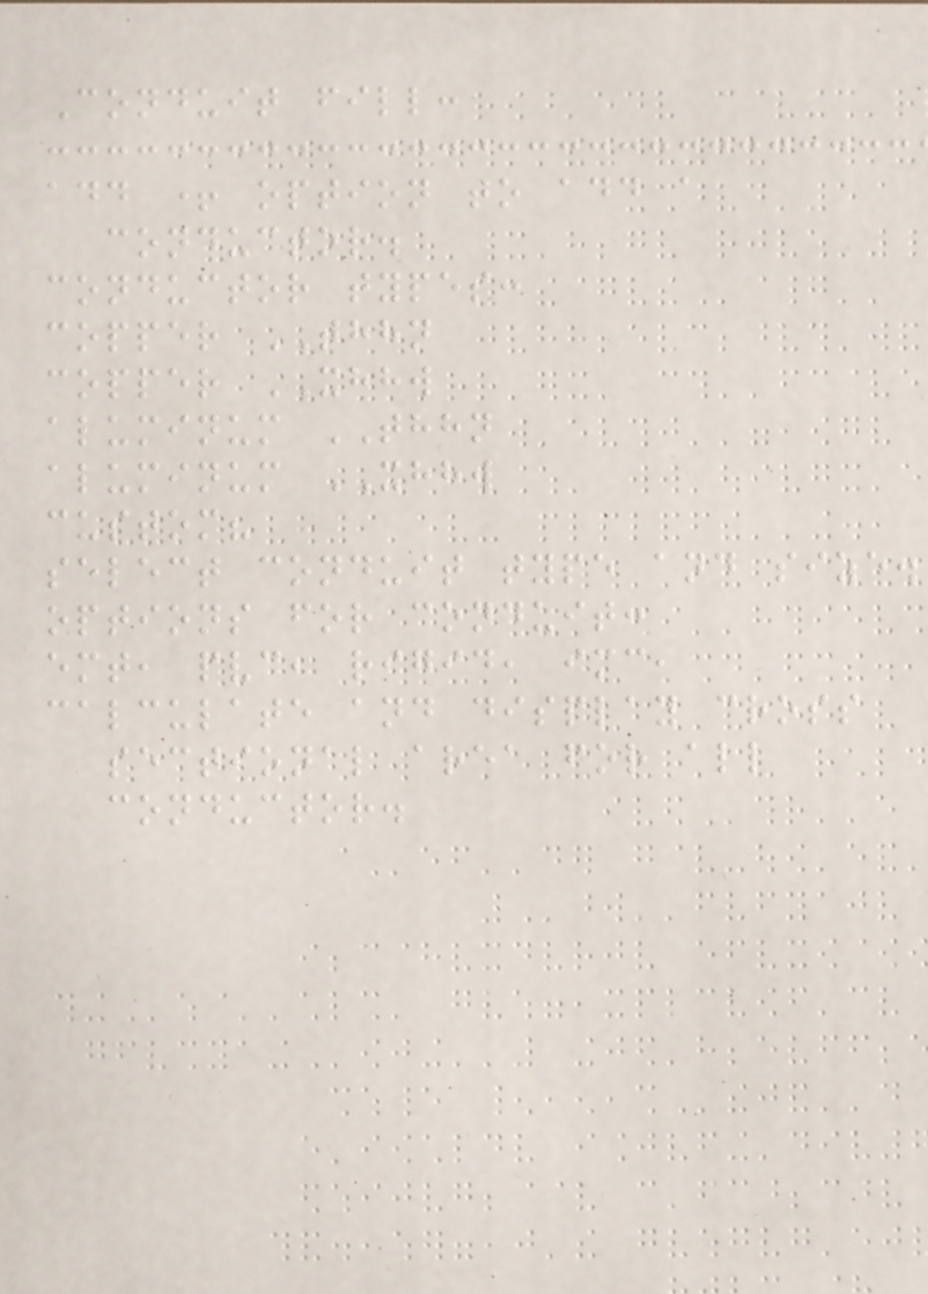Conduit fill:
add + option to add a
conductor.
conductor types:
copper THHN
copper XHHW
aluminum THHN
aluminum XHHW
custom?
select conduit type and size.
options for conduit:
emt, pvc, rigid, imc,
calculate and display cross
sectional area for all
conductor.
